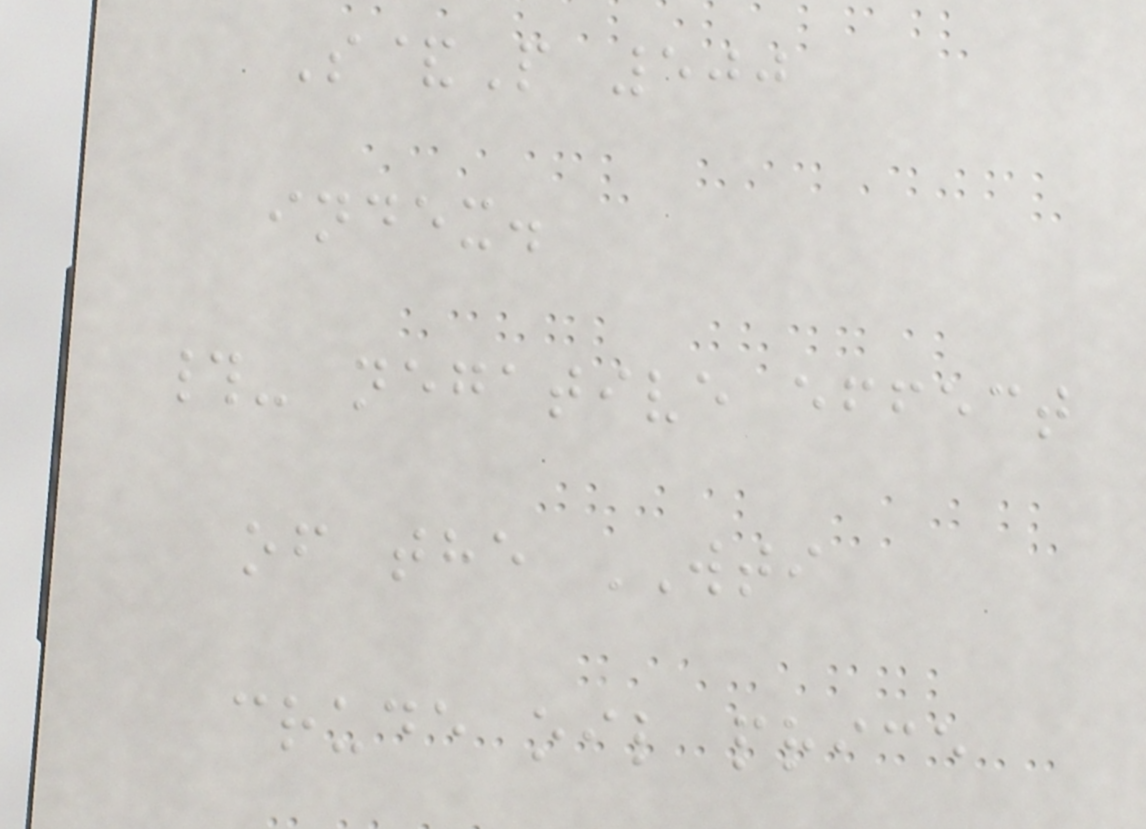S&P 500
index.
#- negative effect
of the WTI
crude oil price
